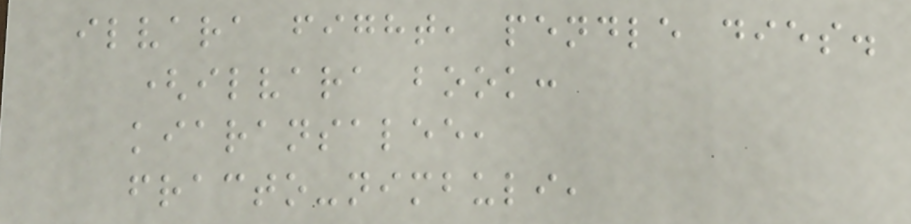ilvara fight, pendle dies.
(ilvara book:
kiaransalee,
fracto-nimbuli,
